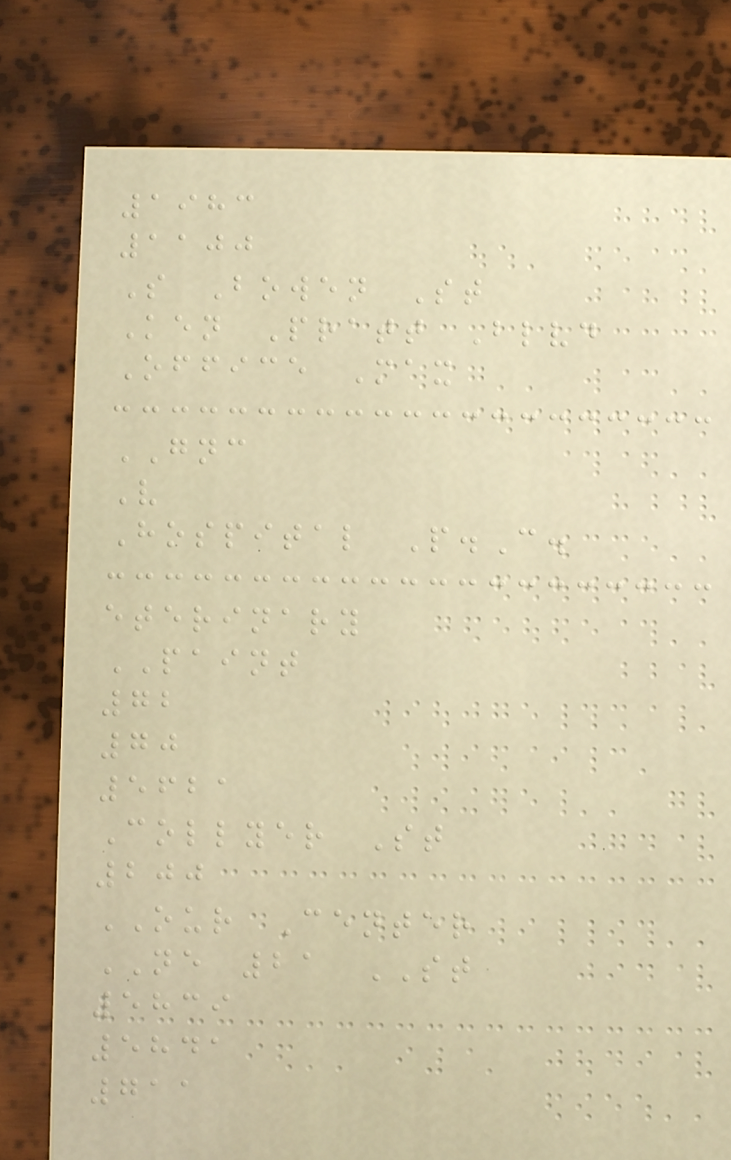1983
1100
S Bowen St
Ken Pratt Blvd
Office Max
GNC
V
Hospital P.C.
eterinary
PAINT
72
70
5621
Collyer St
200
OUR Center
NE 21 ST
5839
5841
711
